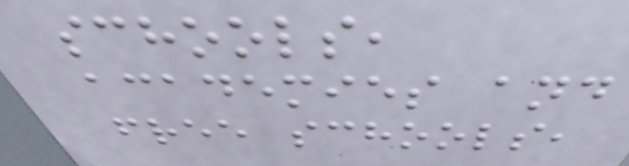schools,
academies and
free schools,
